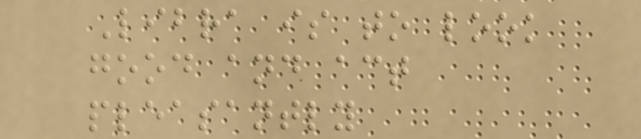Libra is to look
good and act
pleasantly
